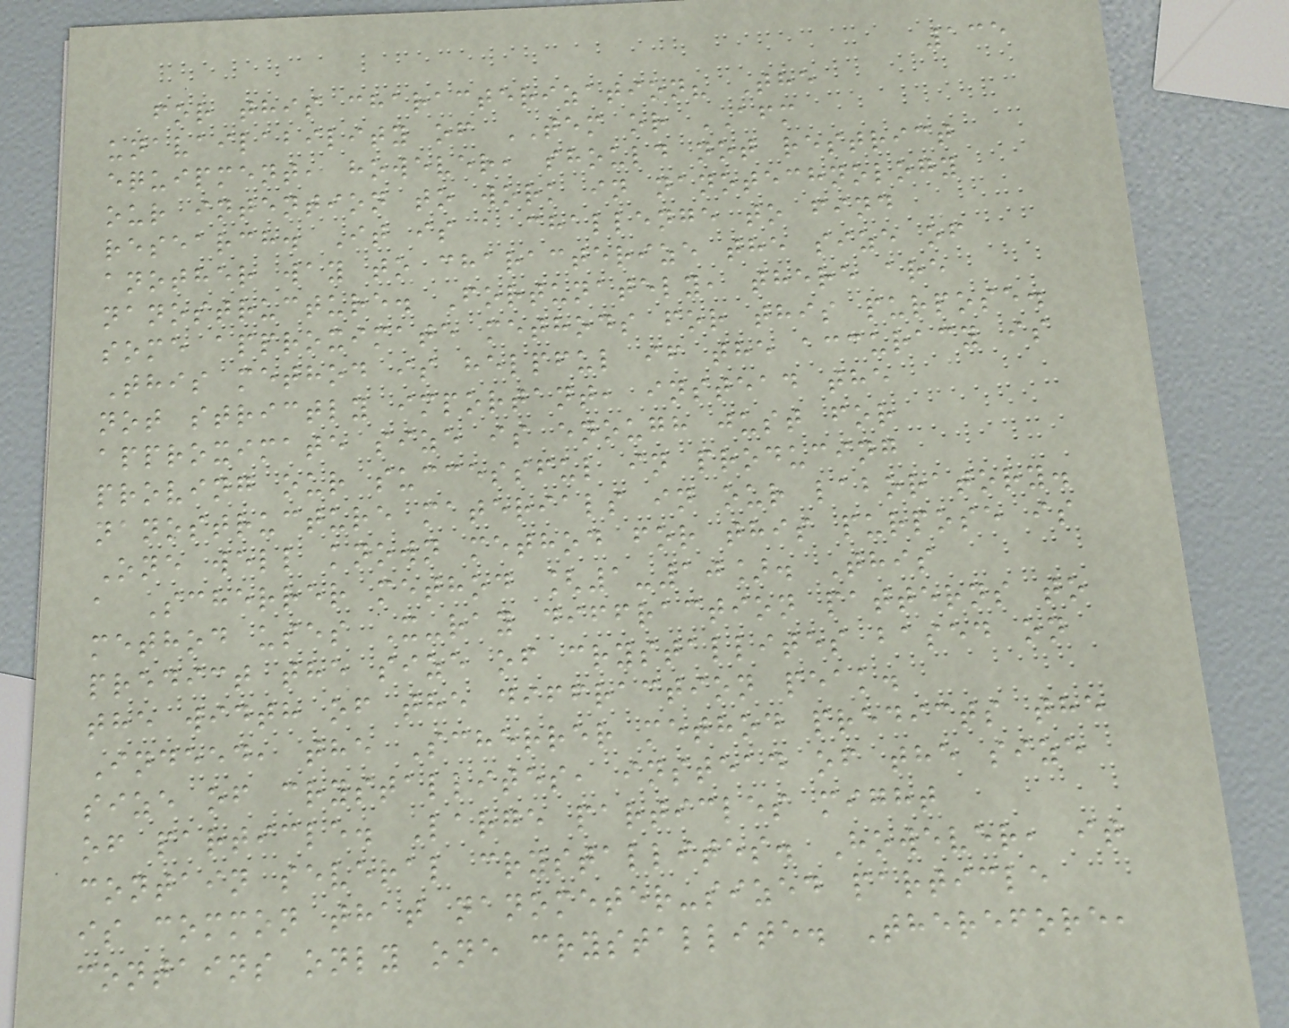135
for this characterization? The
unavailability of TEM or AFM
equipment, however, should not restrict
our intention to work in nanotechnology
research. It is a challenge to find
another way to characterize the size of
nanostructure. Fortunately, there are
some approximate methods for this purpose.
This method is helpful if the accuracy is
not strictly important, instead the
approximate size is enough just for
proving our successful in producing
nanostructure materials in our laboratory.
One well known method for this purpose is
a Scherrer method [1-10]. This
method uses X-ray diffraction patterns to
predict the size of crystallites based on
the width of the diffraction peak.
Indeed, the Scherrer method predicts the
size of crystallites, instead of the size
of particle. Large particles might
contain several crystallites. However, it
is common that nanometer-sized particle
contains only one crystallite. Therefore,
